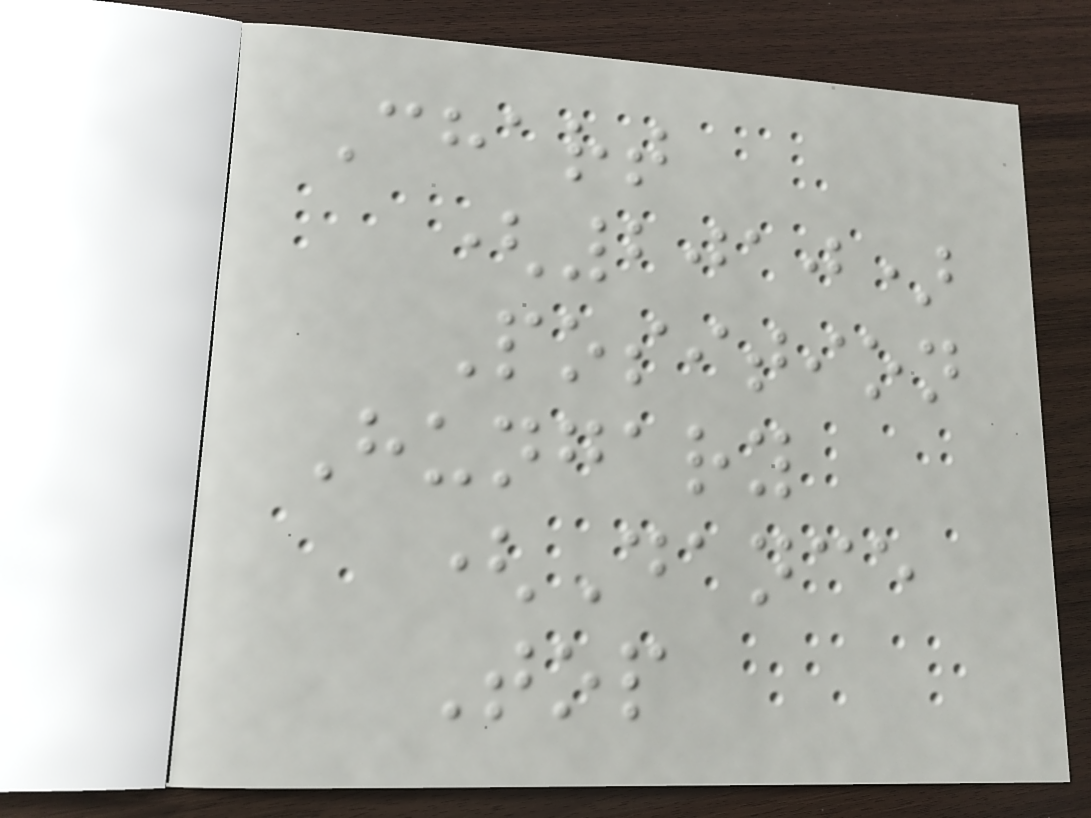Chart
(2010)
Position
Hungary
(Dance
Top
